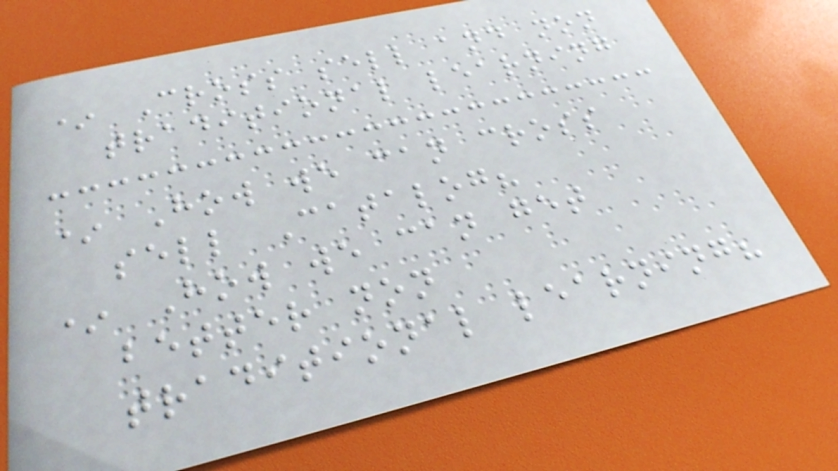* Cross sell and non
traditional learning
* How we can cross
sell Catalog?
* How we can get
better non
traditional learning?
